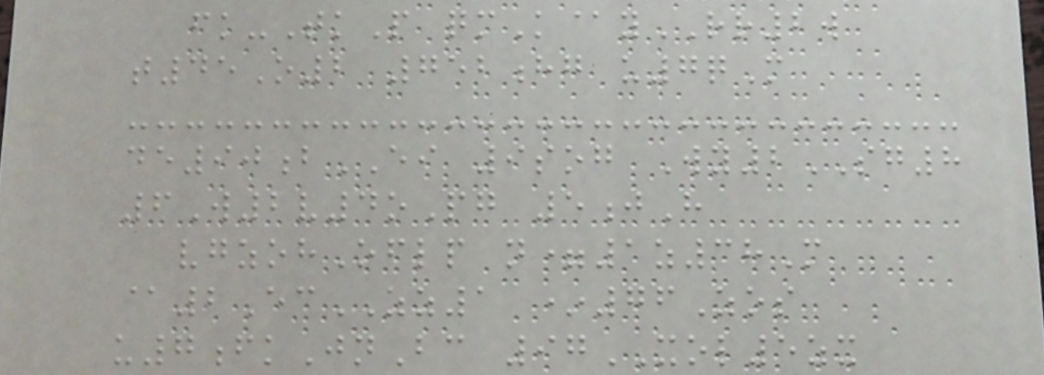fk-TkP qmK@yRR2w
t45O2 752hg u7qM
de90bEI 9sog Wy2SG8
6W2v4oPg 5jH
vgzohOflp n=1z38M
@2EcZZ1 *76Zos
u7fkJnBc 97XOL5zx
